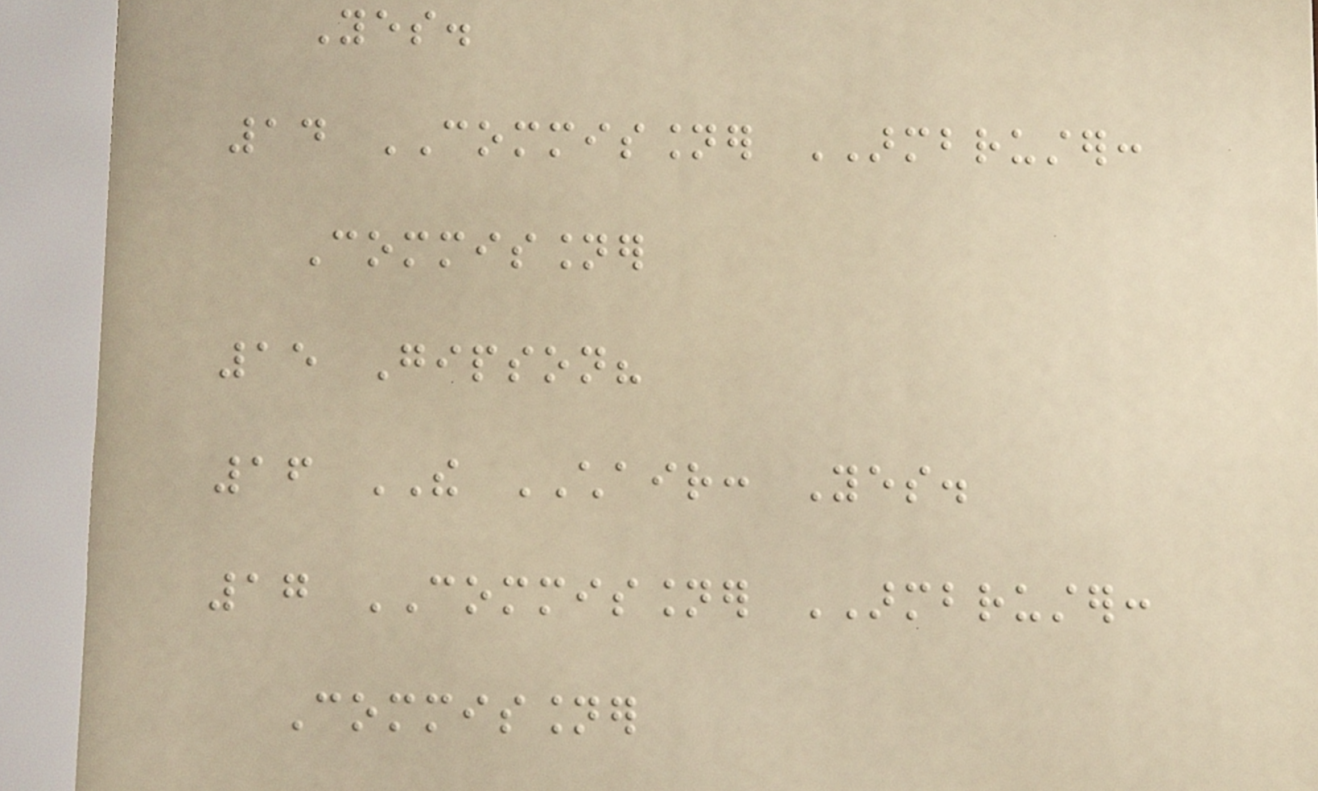Yes.
14 COMMISSIONER ARMBRUSTER:
Commissioner
15 Gipson?
16 THE CHAIR: Yes.
17 COMMISSIONER ARMBRUSTER:
Commissioner
